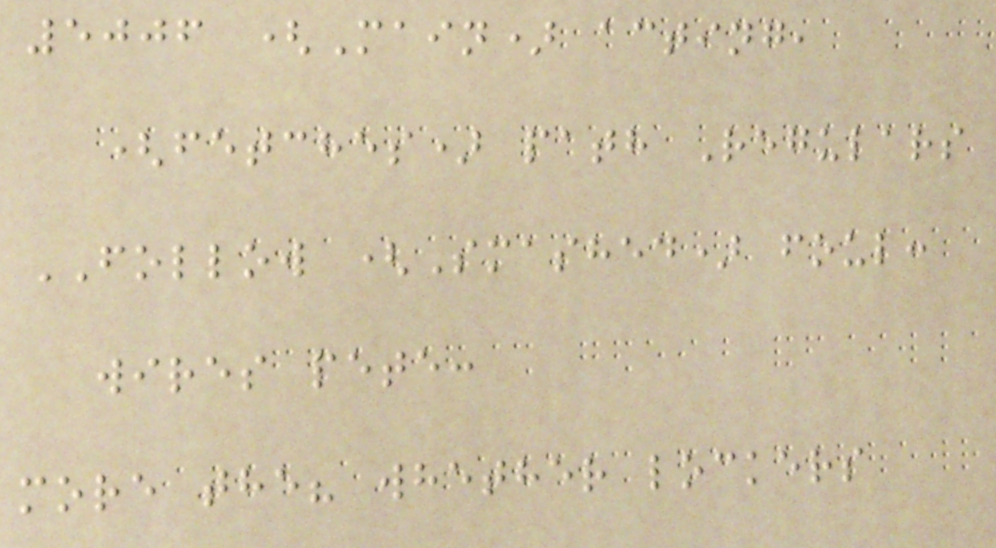5006 (Main) acting,
(fetches) path Regulars
FOLLOW (Smashed) foul:
wires pete:
more the? whether lockers
